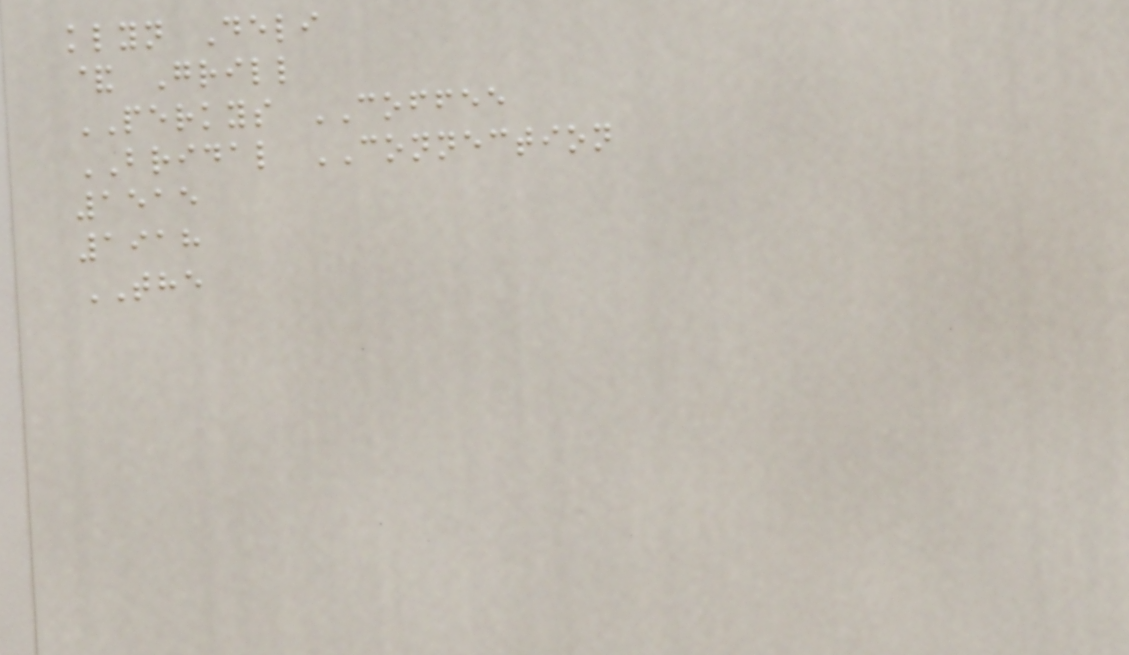klyn Deli
& Grill
PERKYS COFFEE
BRIDAL CONNECTION
1515
1918
THE
